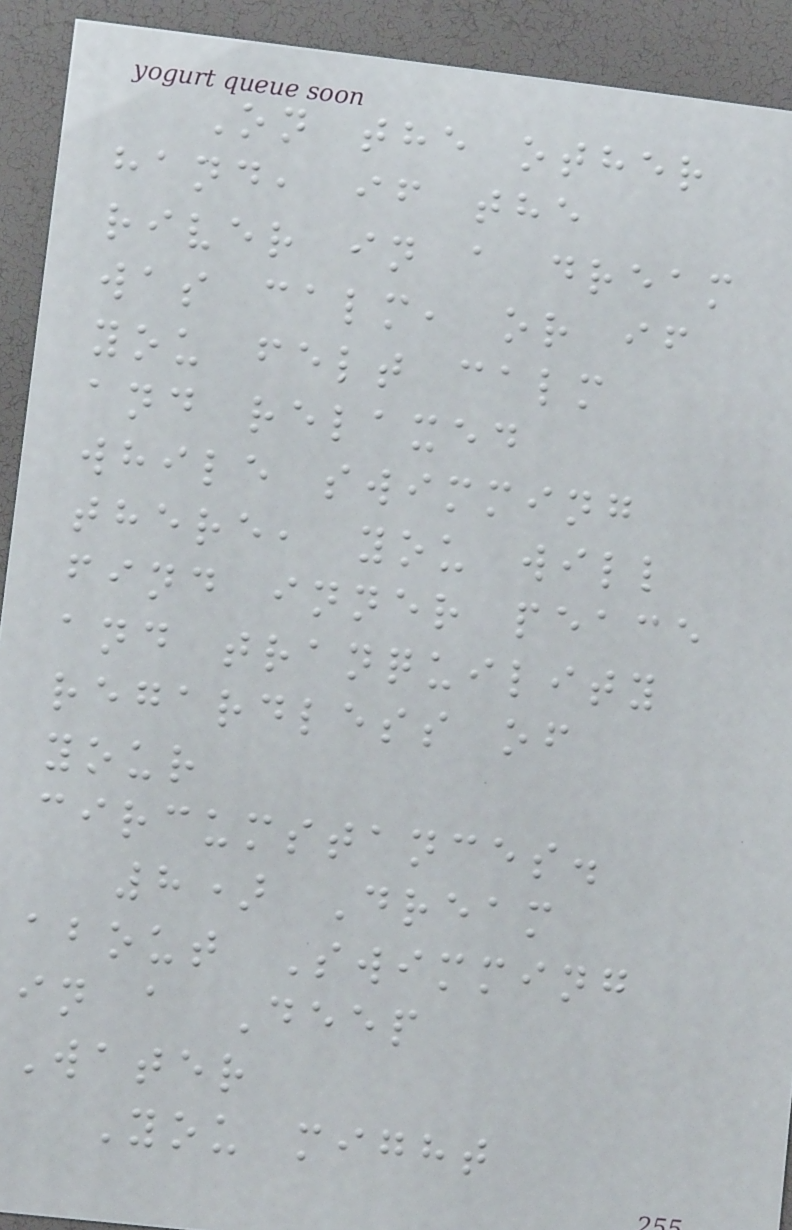On the other
hand, if the
river in a dream
was calm, or if
you felt calm
and relaxed
while swimming
there, you will
find inner peace
and tranquility
regardless of
your
circumstances.
8) Dream
about Swimming
in a Deep
Water
You might
